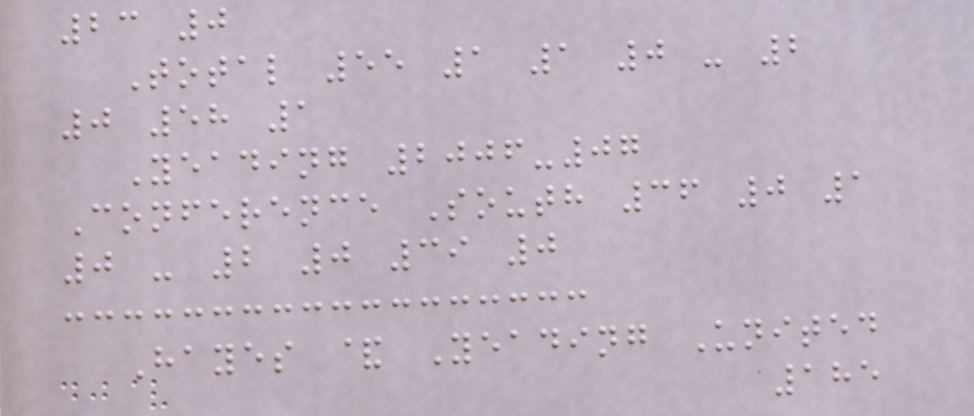23 0
Total 55 1 1 0 - 2
0 58 1
Yeading 2006-07
Conference South 36 0 1
0 - 2 0 39 0
Hayes & Yeading United
185
